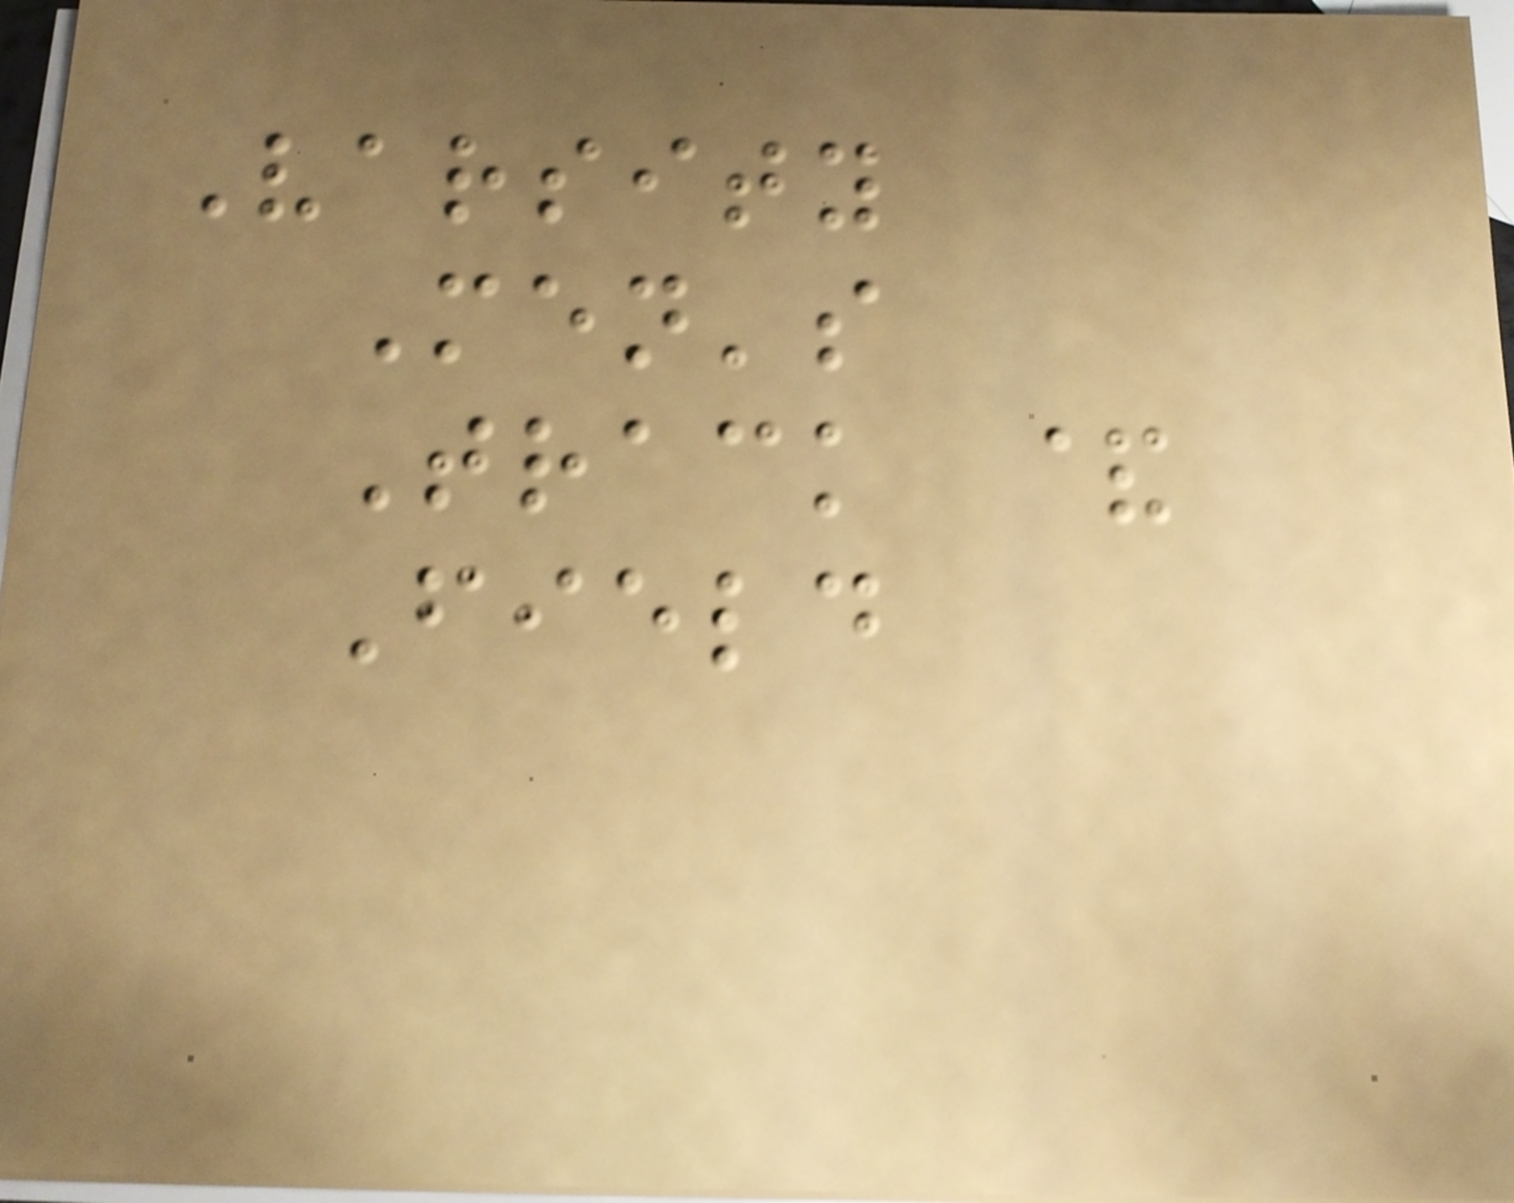Varsity
Men's
Track &
Field
